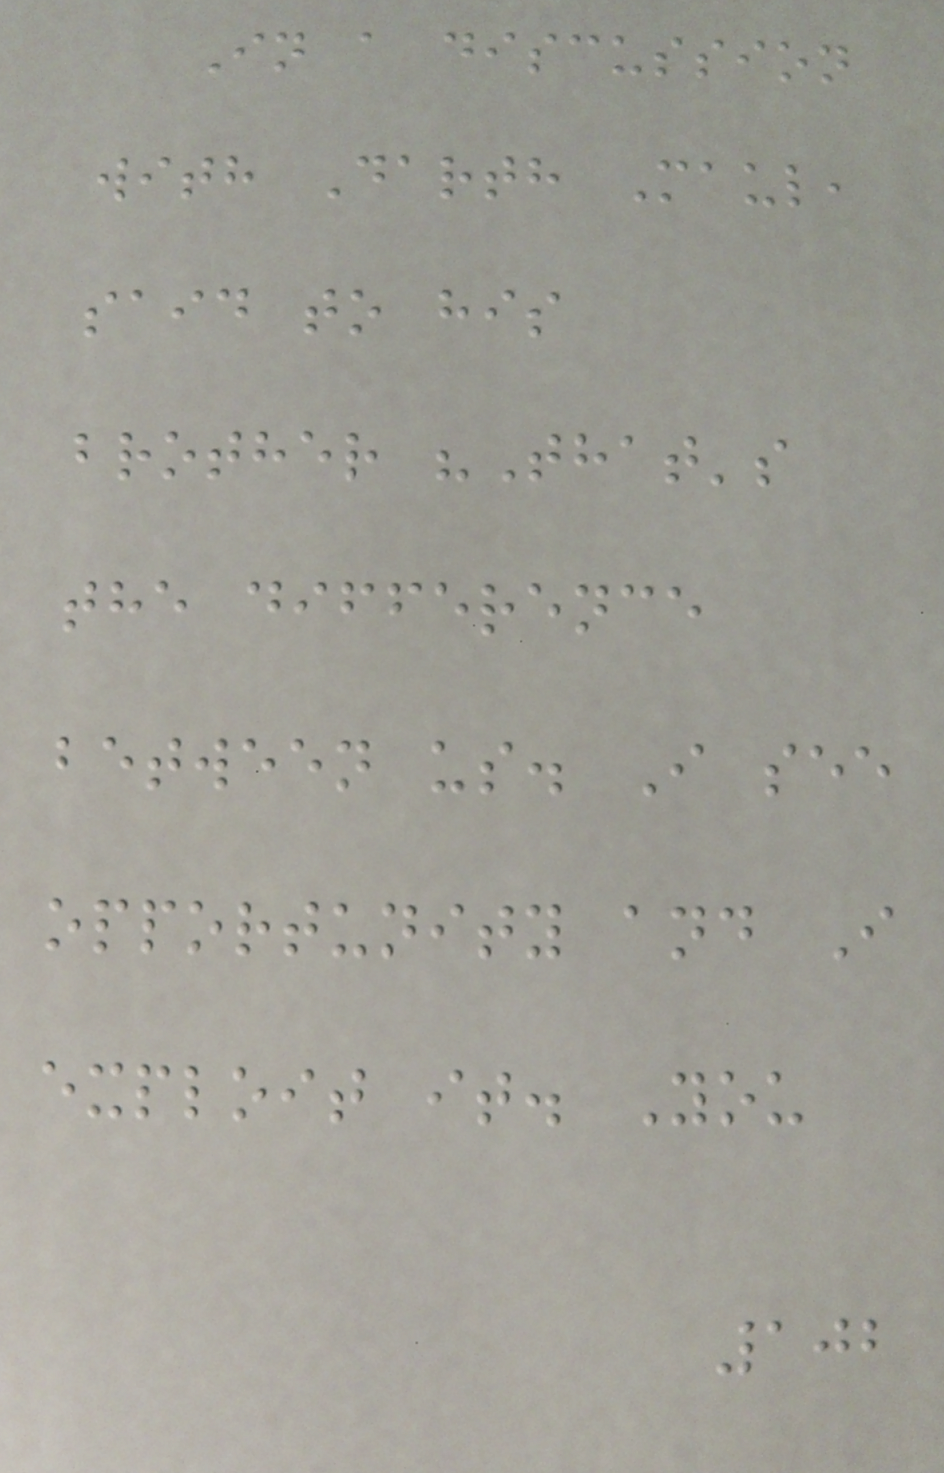In a discussion
with Darth Maul,
said to his
brother "That's
the difference
between us. I see
opportunity and I
exploit it. You
102
